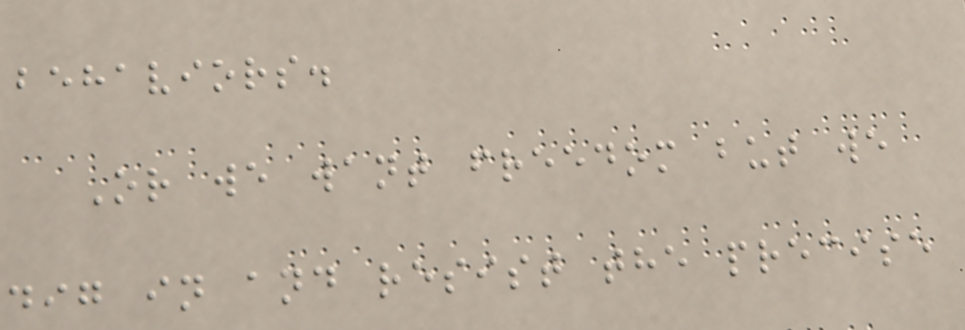behaviors.
Or we want freedom but we
dig in and resist the precise
